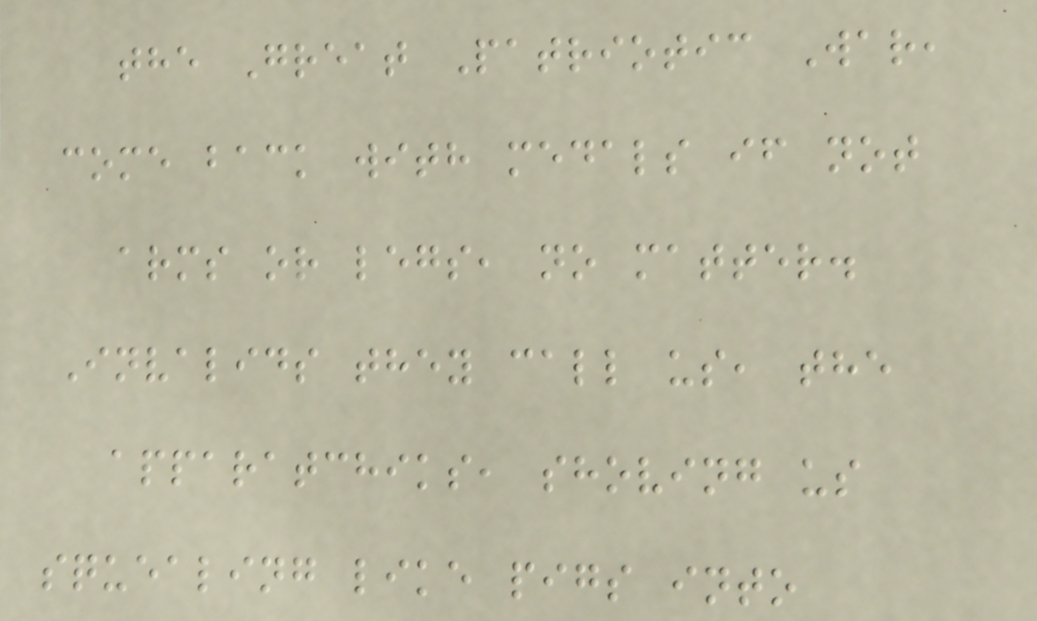the Great Patriotic War,
come back with medals if not
arms or legs, no matter.
Invalids they call us, the
apparatchiks, shoving us
squealing like pigs into
